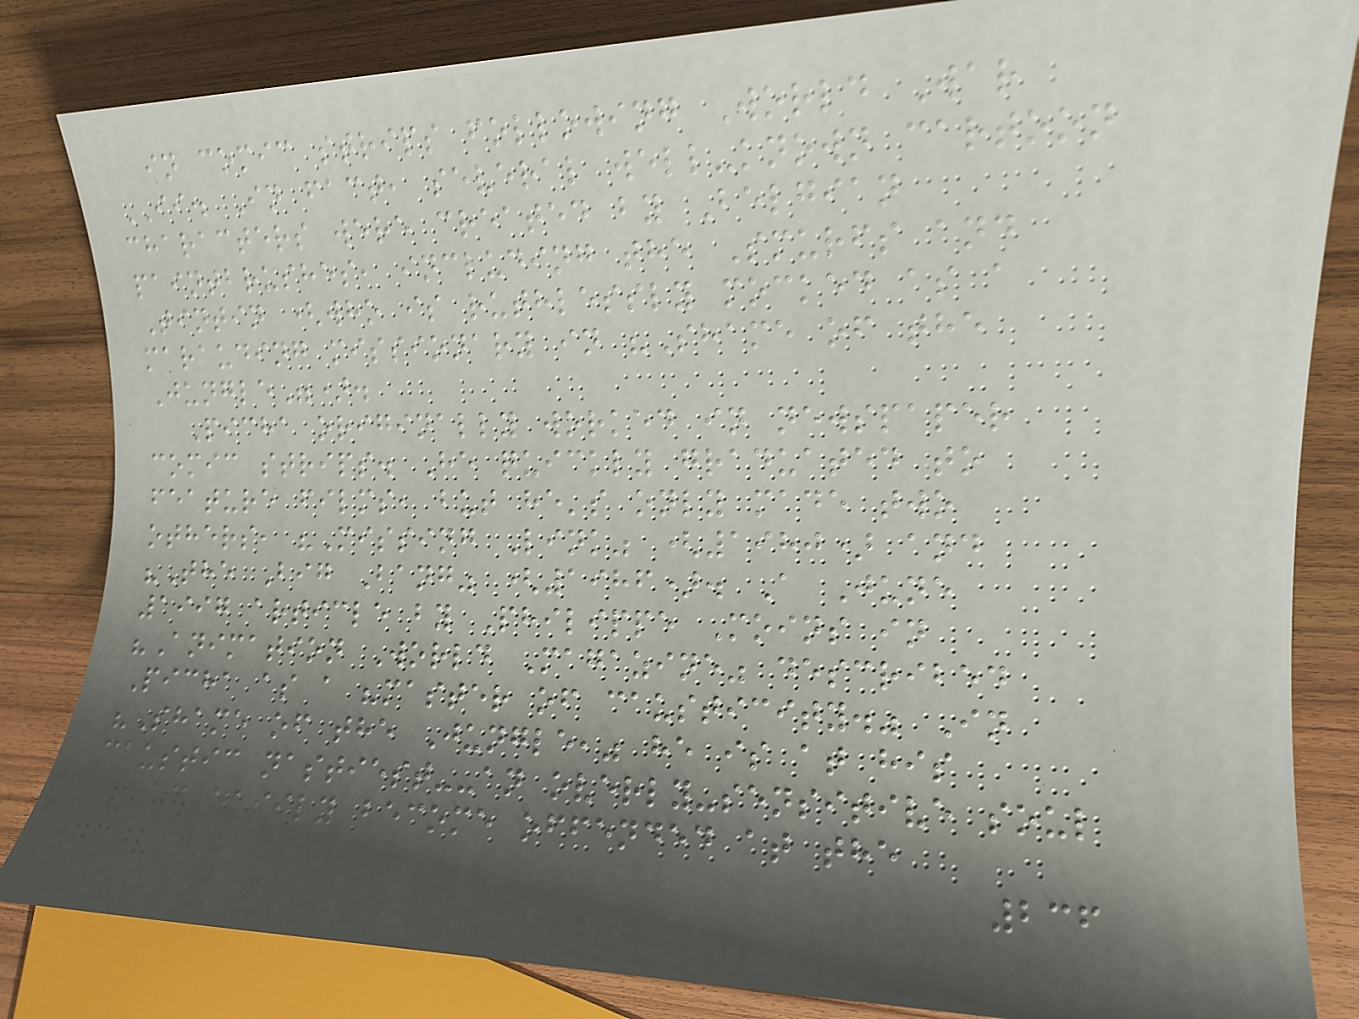in comic strips following World War
II. In fact, several well-known cartoon
characters were created by Belgian
paintbrushes, including the Smurfs and
Tintin (who is ruthlessly mocked as a
marauding missionary in "Shame of the
Jungle").
Picha originally worked in newspaper
comic strips. He quickly graduated to
feature films, but he's only made two
others, "Missing Link" (1980) and
"The Big Bang" (1986). A June
1997 article by Philippe Moins in
"Animation World Magazine" described
Picha as a "master of causticity." In
"Shame of the Jungle," he is at his
caustic nastiest--an overly-sensitive soul
could easily become offended at the
236
